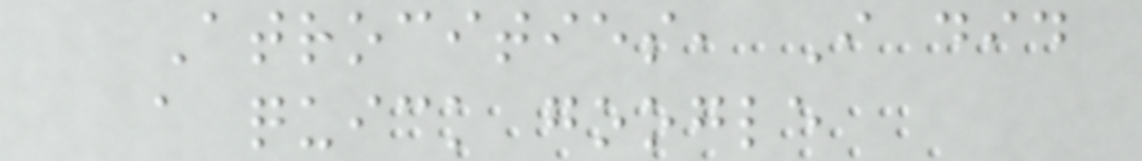Atrocities, I did
a quick google
